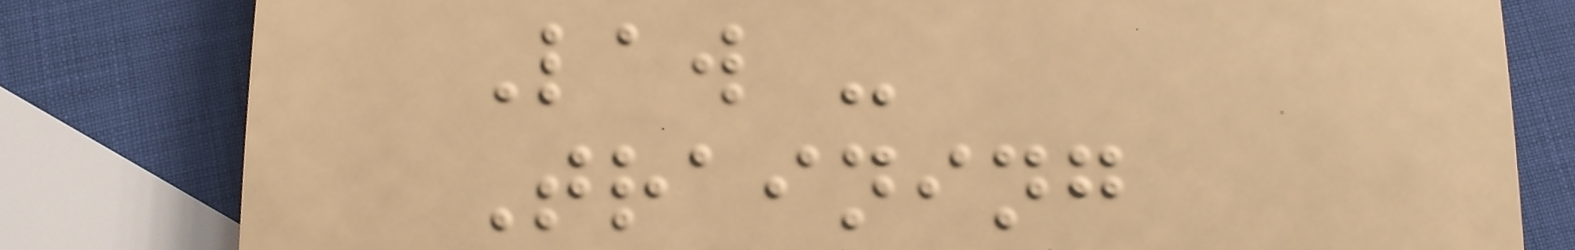Law -
Training
